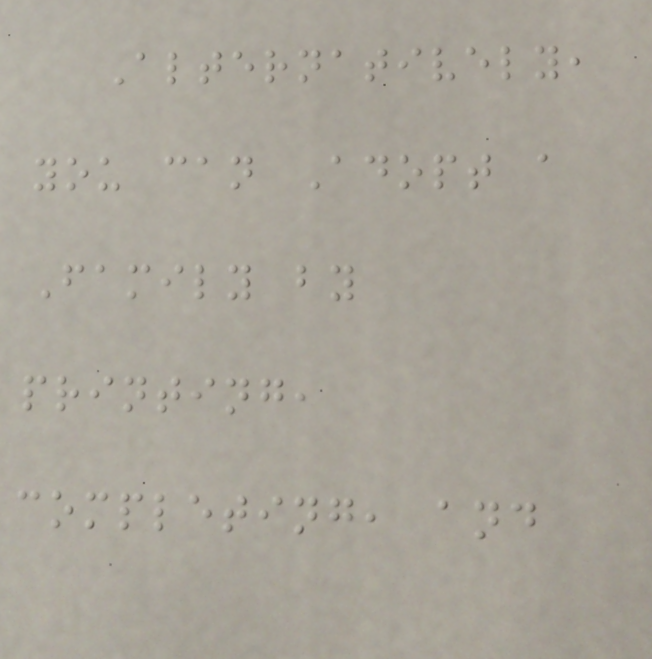Alternatively,
you can Adopt a
Family by
printing,
completing, and
